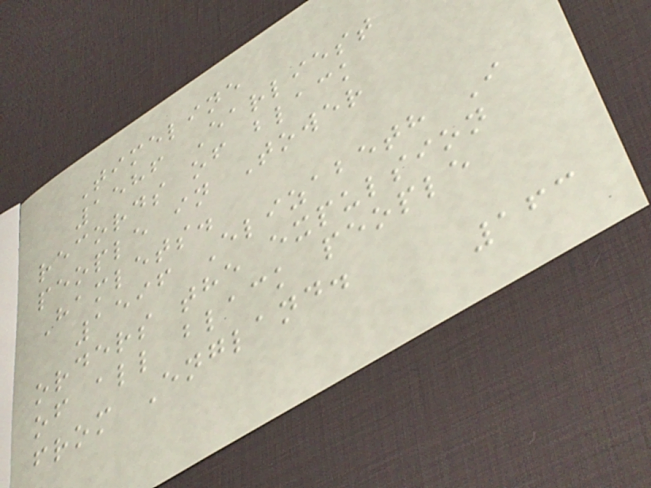Timeline
1586 Earliest
records of black
people in Tower
Hamlets.
1596 Elizabeth I
orders the expulsion
of all black people
from England.
163
